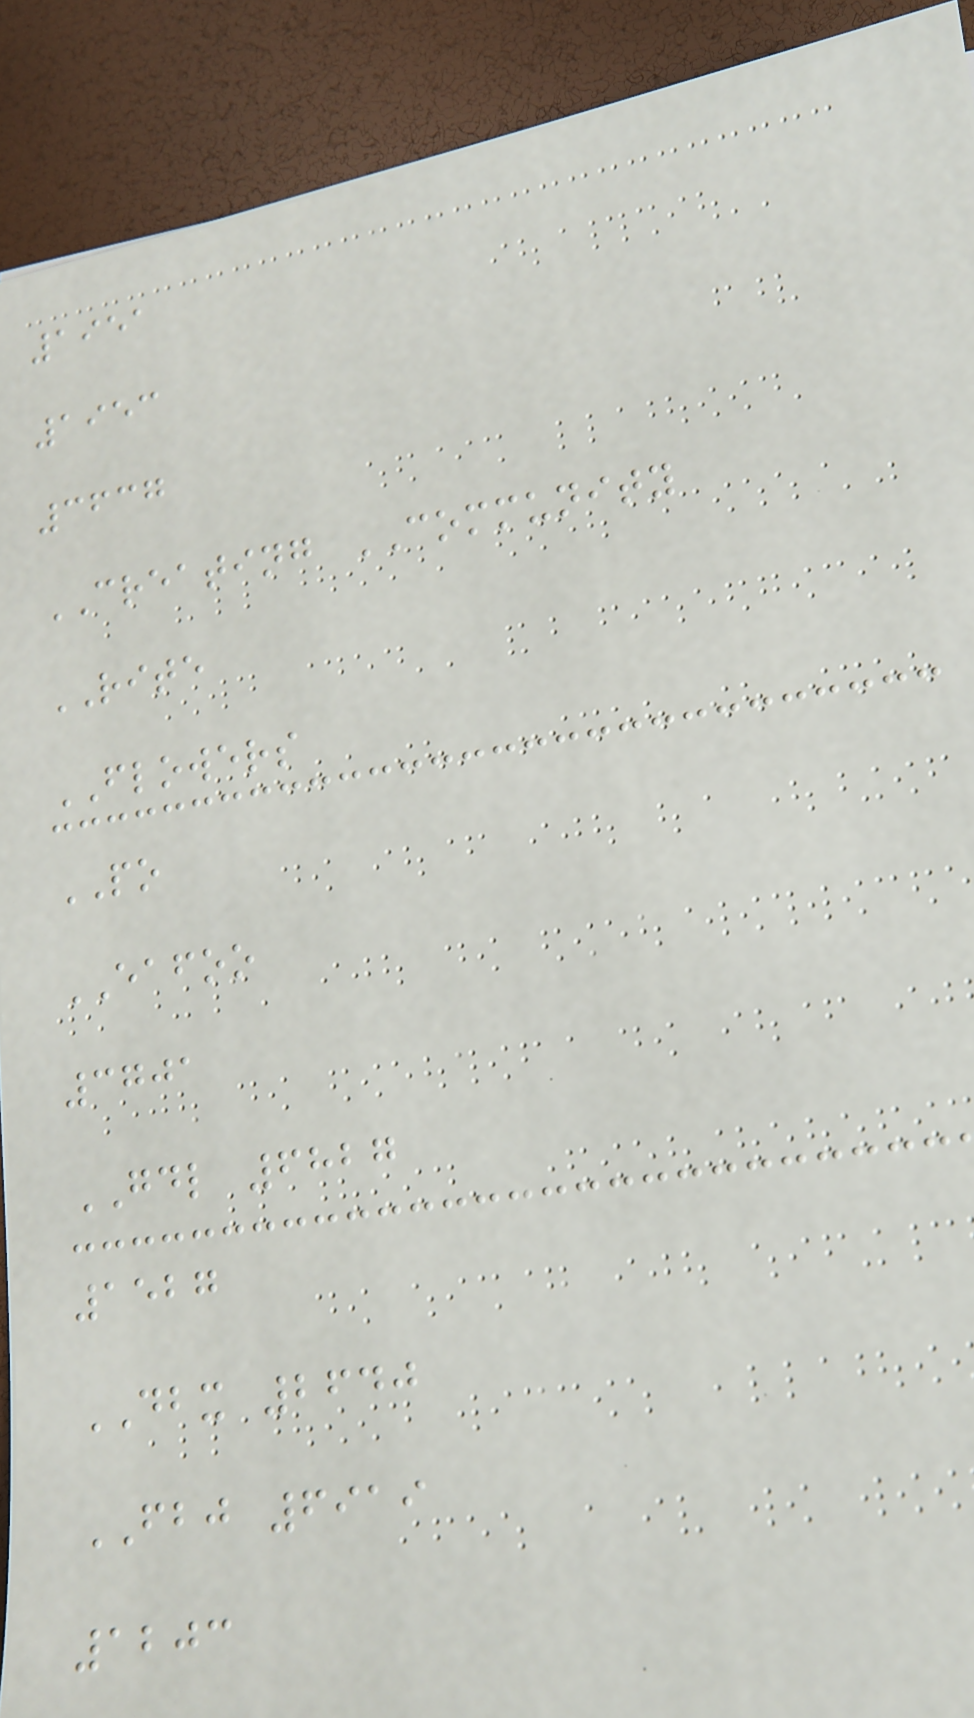1951
1953
3637
CREATING COMMUNITY
RITE
FLOWERS
PO
EAFOO
3701
GDL 6827
1527
DBX 2640
FBJ 6919
1203
